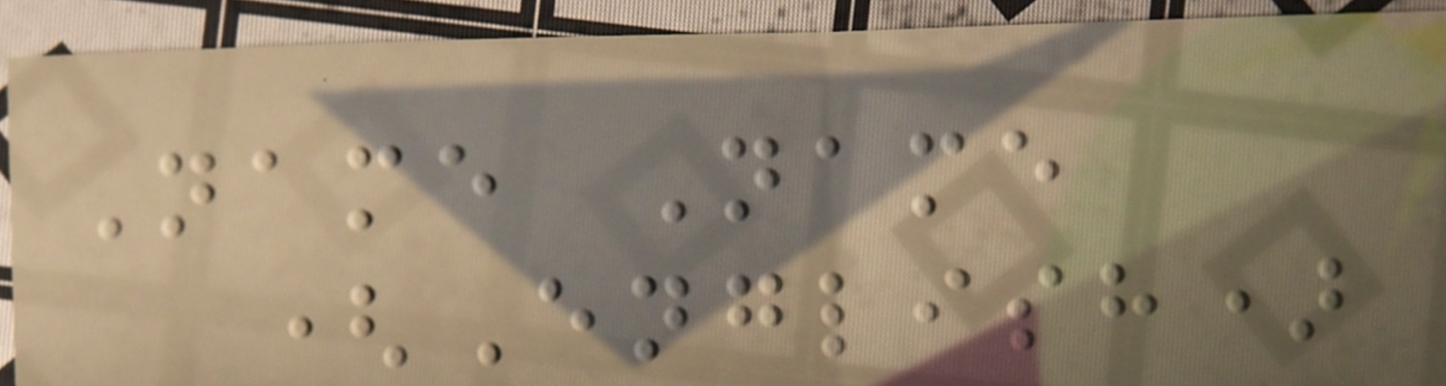Name Name
(English)
